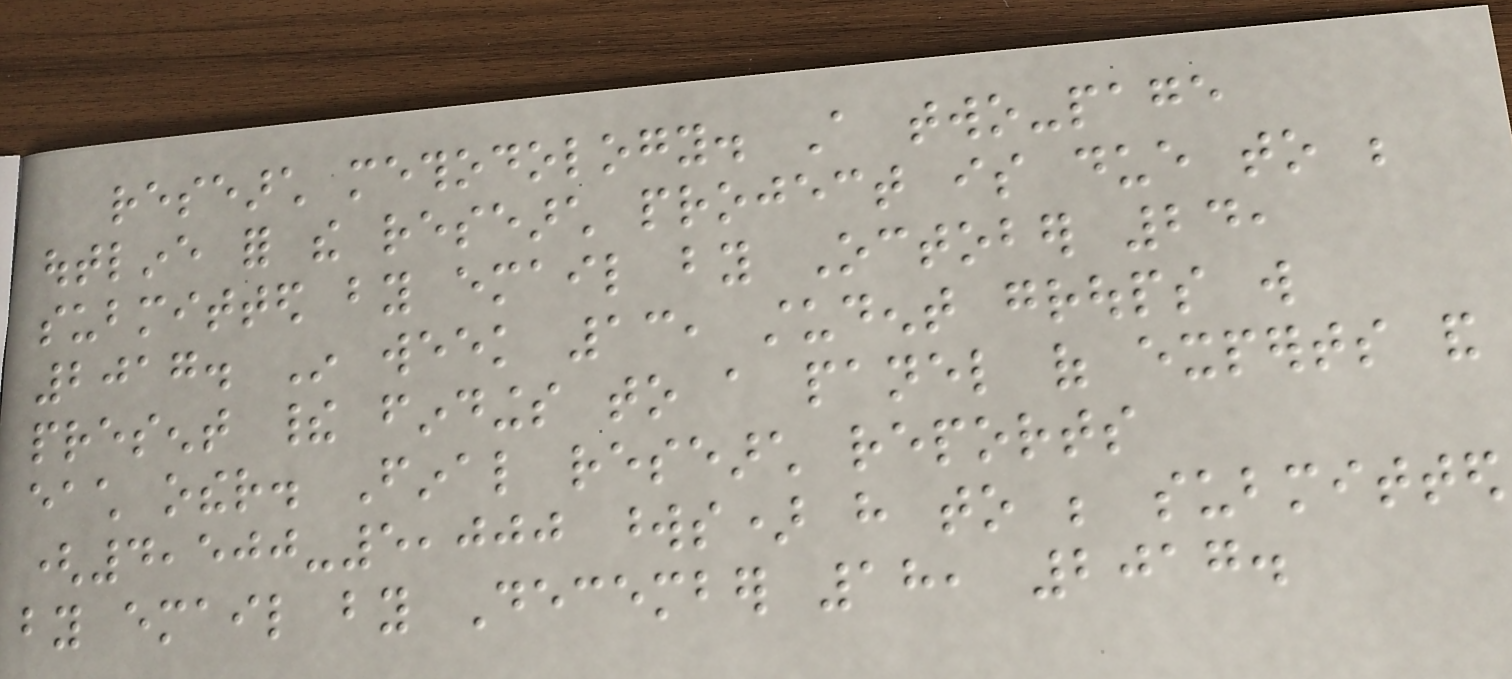research methodology. A two-page
outline for the research project is due to be
submitted by email by October 24,
2017. In week 13, student groups will
present their findings to a panel of experts and
each other. Final research reports
(4,500-5,000 words) have to be submitted
by email by December 18, 2017.
